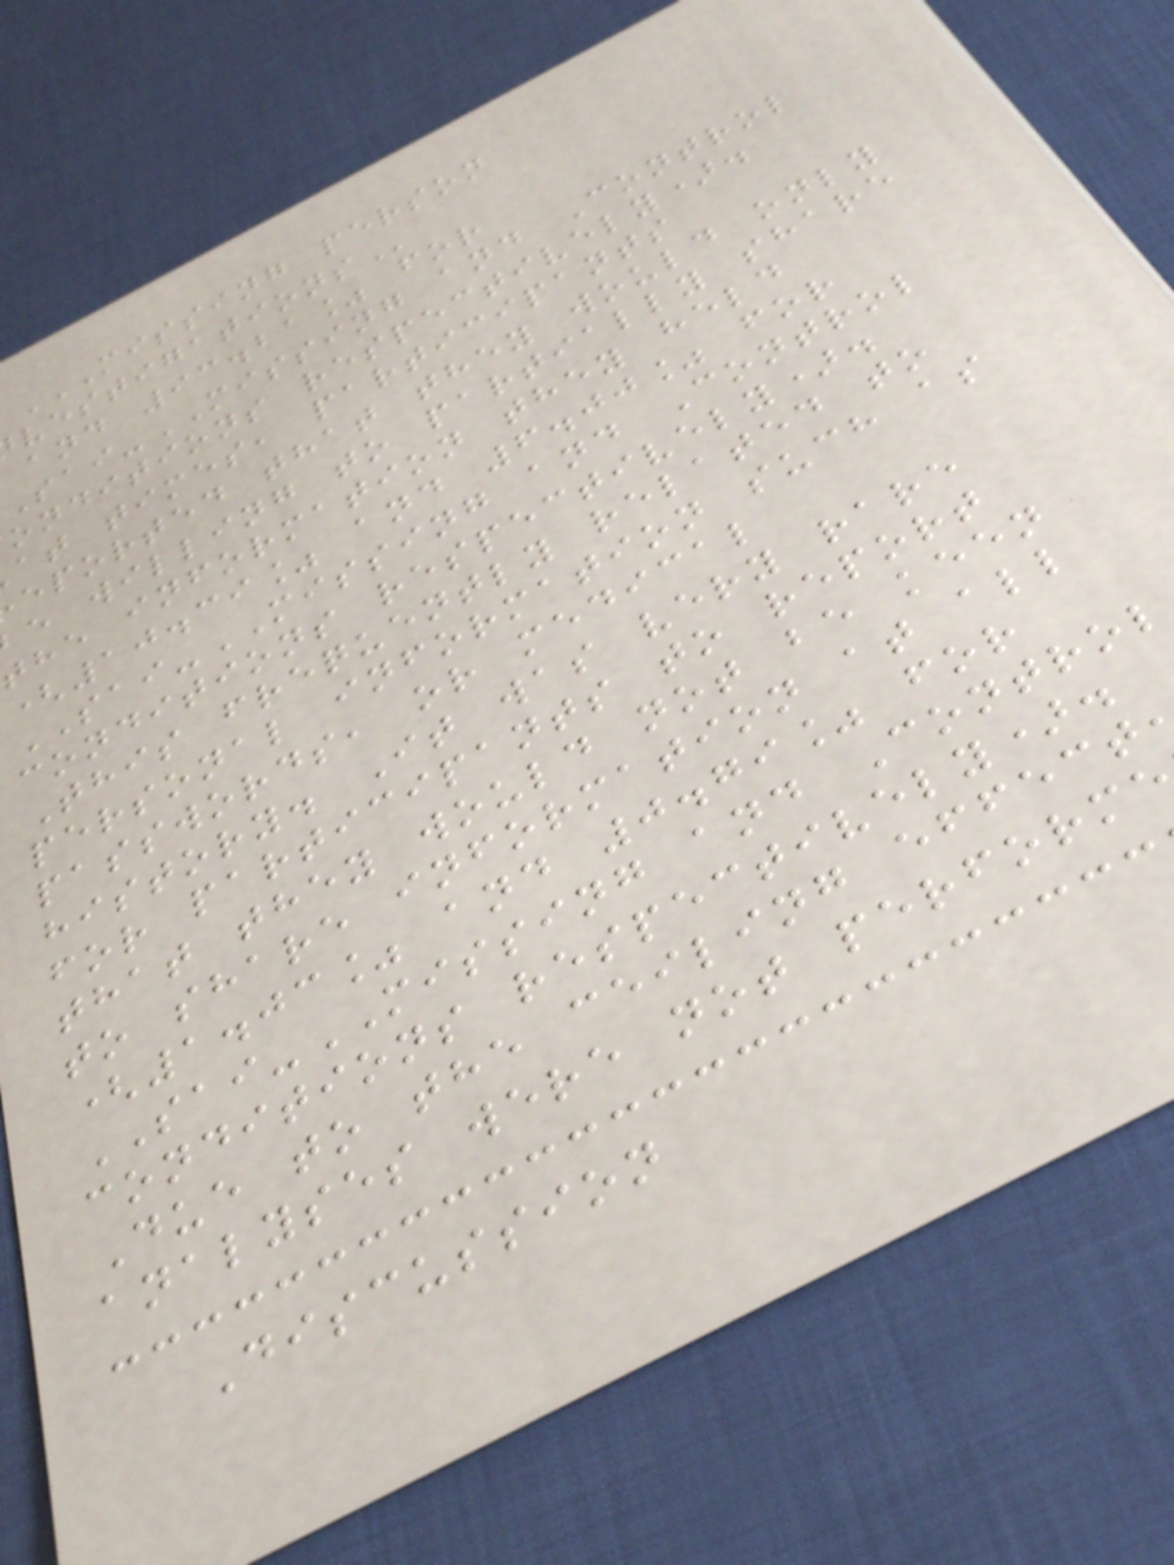MISSING PERSON
and 93.21% for
-MISSING and Control
onditions respectively).
at times, participants
eported that they would only
e willing to partially share
the information they held
(10.39% and 6.00% for
SAI-MISSING and Control
conditions respectively).
This frequently related to
personal information such as
passwords, or medical
history. It was very rare
for participants to report
that they would not be keen
to share information at all
(1.03% and 0.79% for
SAI-MISSING and Control
conditions respectively).
Due to the ceiling effect
analyses were not perform
Discussion
